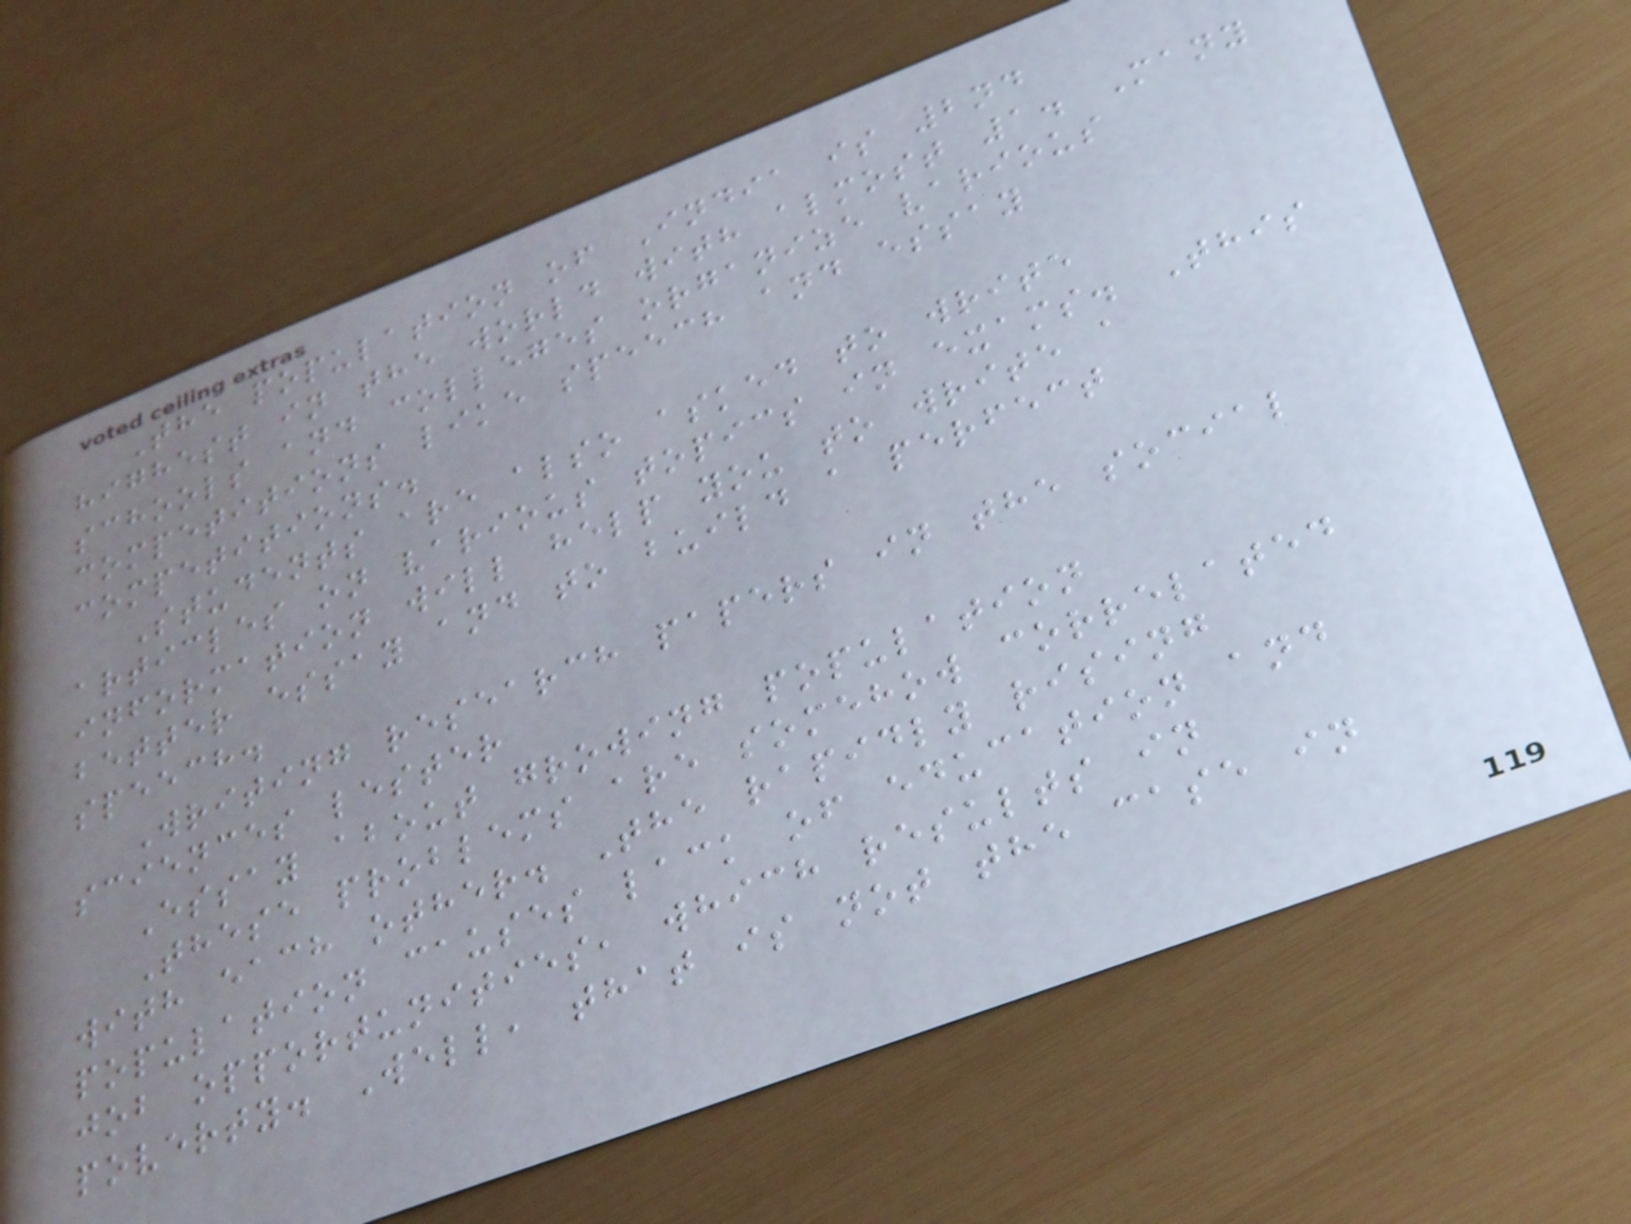The population of India is 2nd
highest in the world with almost 1. Many
schools and colleges organize various
competitions like speech and essay
competitions.
Students are also asked to write
articles on various topics in exams. This
information will help you to write a
better essay and to build a perfect
speech.
Writing research papers in the social
sciences lester
Essay about growing population
These problems are somehow correlated
with each other. The rapidly rising
population causes lack of education and
job opportunities, which results in
poverty. Well, that is not the case in
